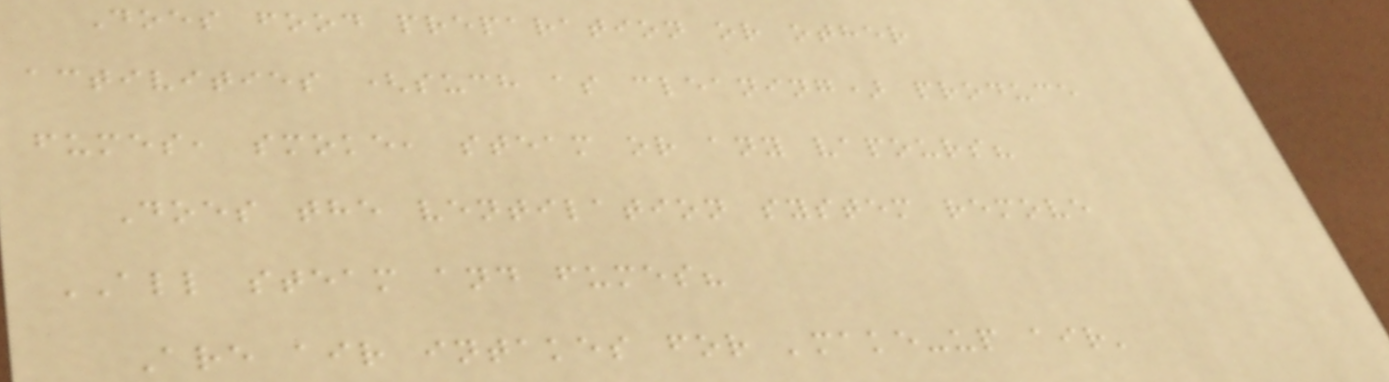Does food preparation or other
activities (such as cleaning) produce
fumes, smoke, steam or any vapours?
Does the ventilation system remove
ALL steam and fumes?
Are air intakes for 'make-up air'
